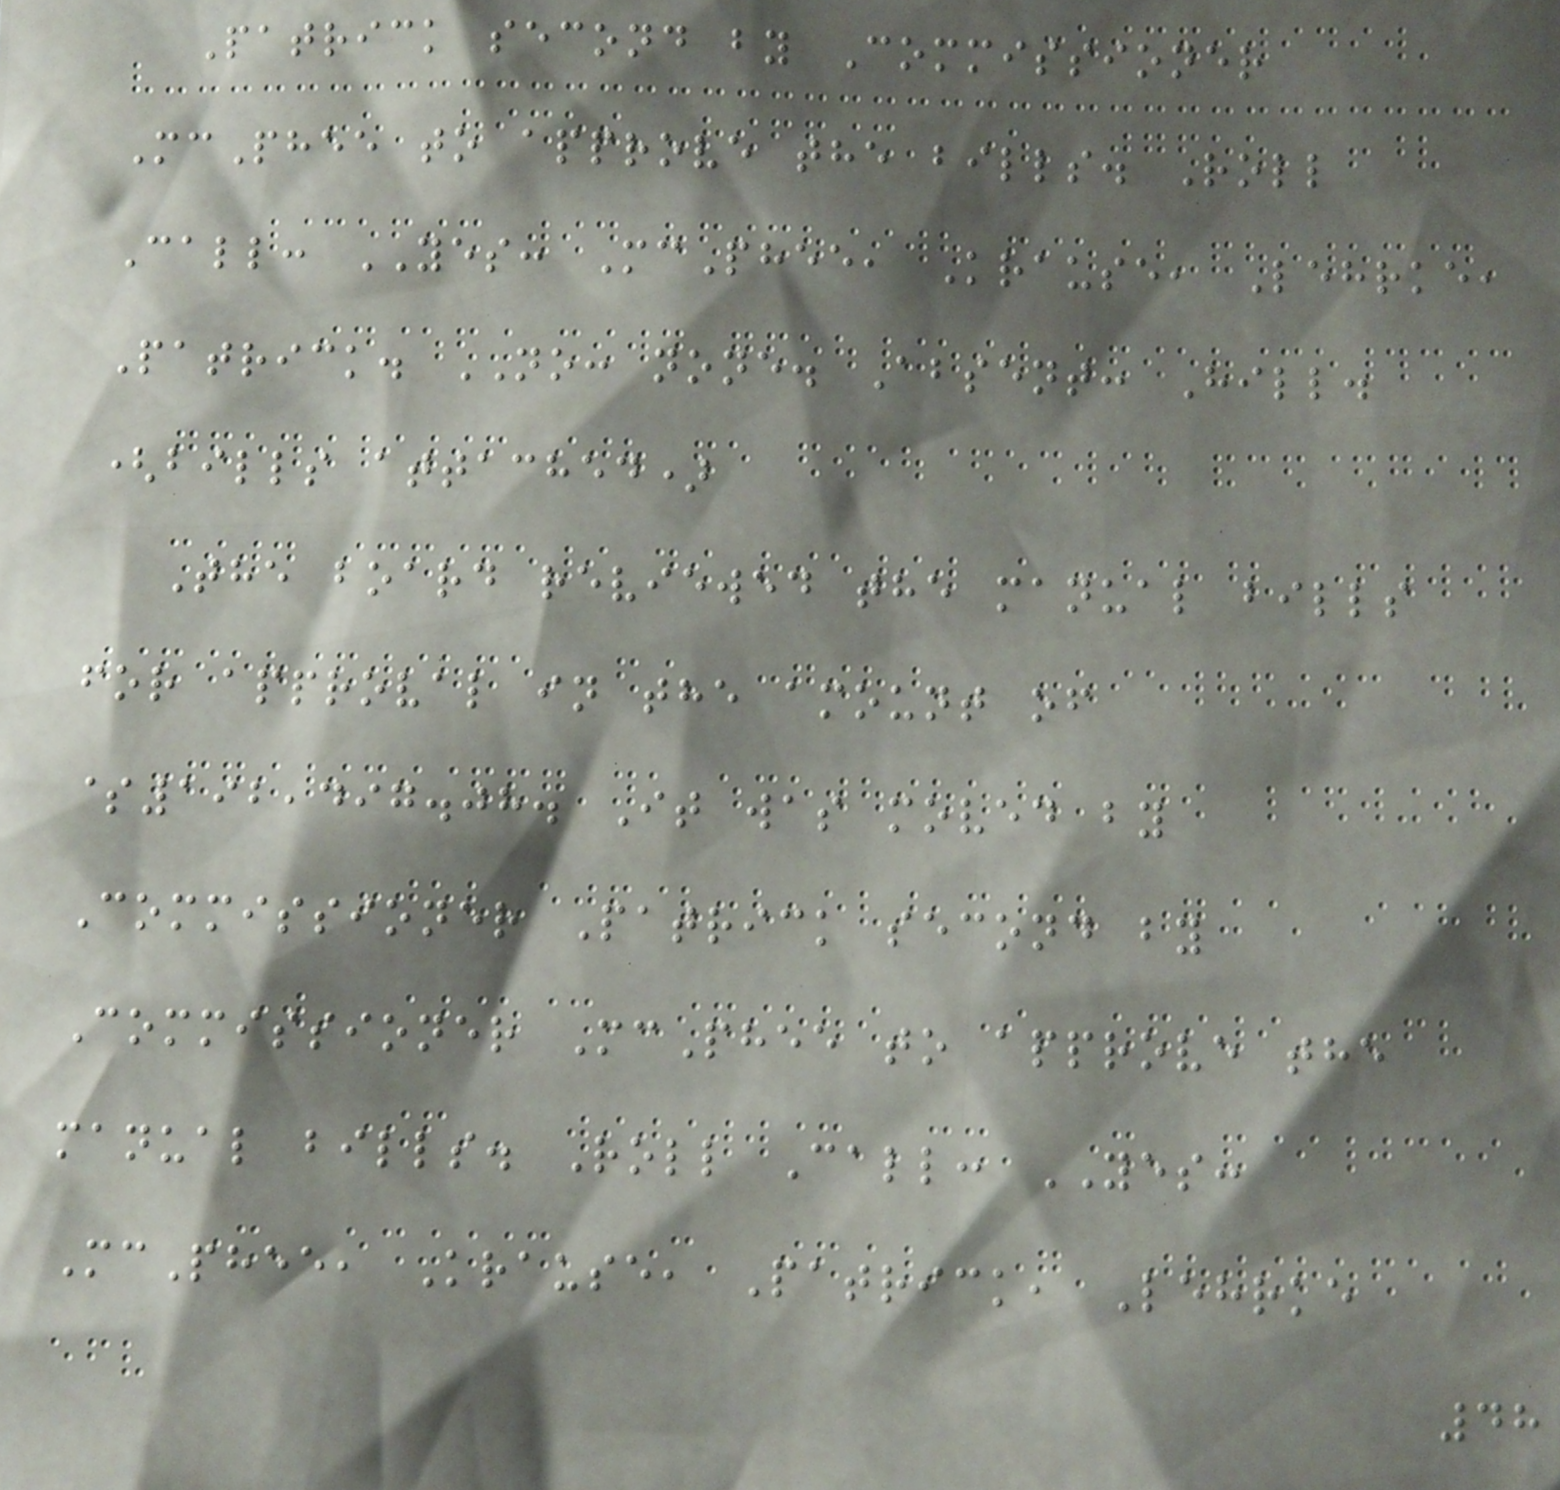Patrick second by Commissioner
McPhee to approve the bills. Roll
Call: YES: McPhee, Krause, Lehrke,
Patrick. NO: none. Absent: Hill.
(bills attached)
The board reviewed the manual bills
for approval in the amount of
$192,497.08. It was moved by
Commissioner Patrick second by
Commissioner McPhee to approve the
manual bills. Roll Call: YES:
McPhee, Krause, Patrick, Lehrke
48
